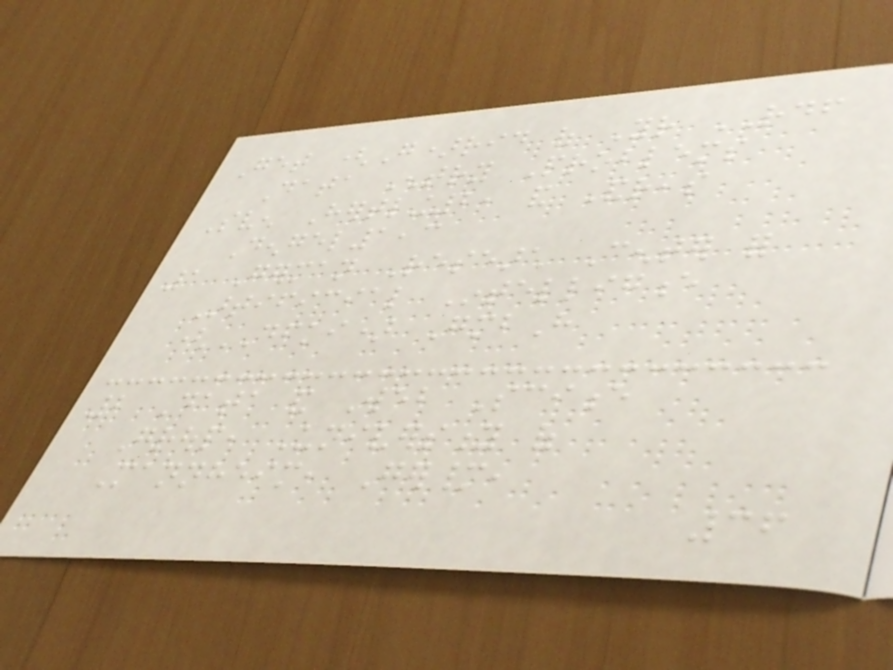Get (G)rid of Your RDF
Data Entry Problems
Sven Hertling2, and Andreas
Dengel1,3
1 German Research Center for
Artificial Intelligence
(DFKI) GmbH
2 Data and Web Science
Group, University of
Mannheim, Germany,
36
